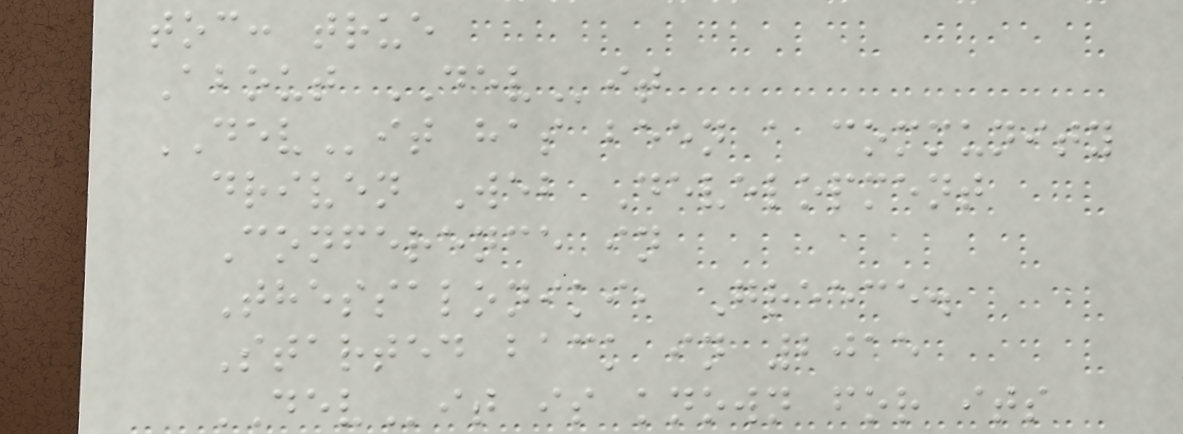toc: true
About DEVit
DEVit has been a community
driven Web Development
Conference in
Thessaloniki, Greece.
Started back in 2015
DEVit is known for its
